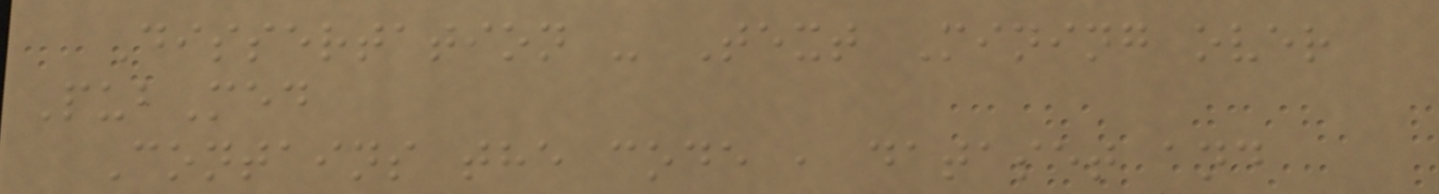Dissertation - Text Mining over
PubMed
Contains the code , dataset and
